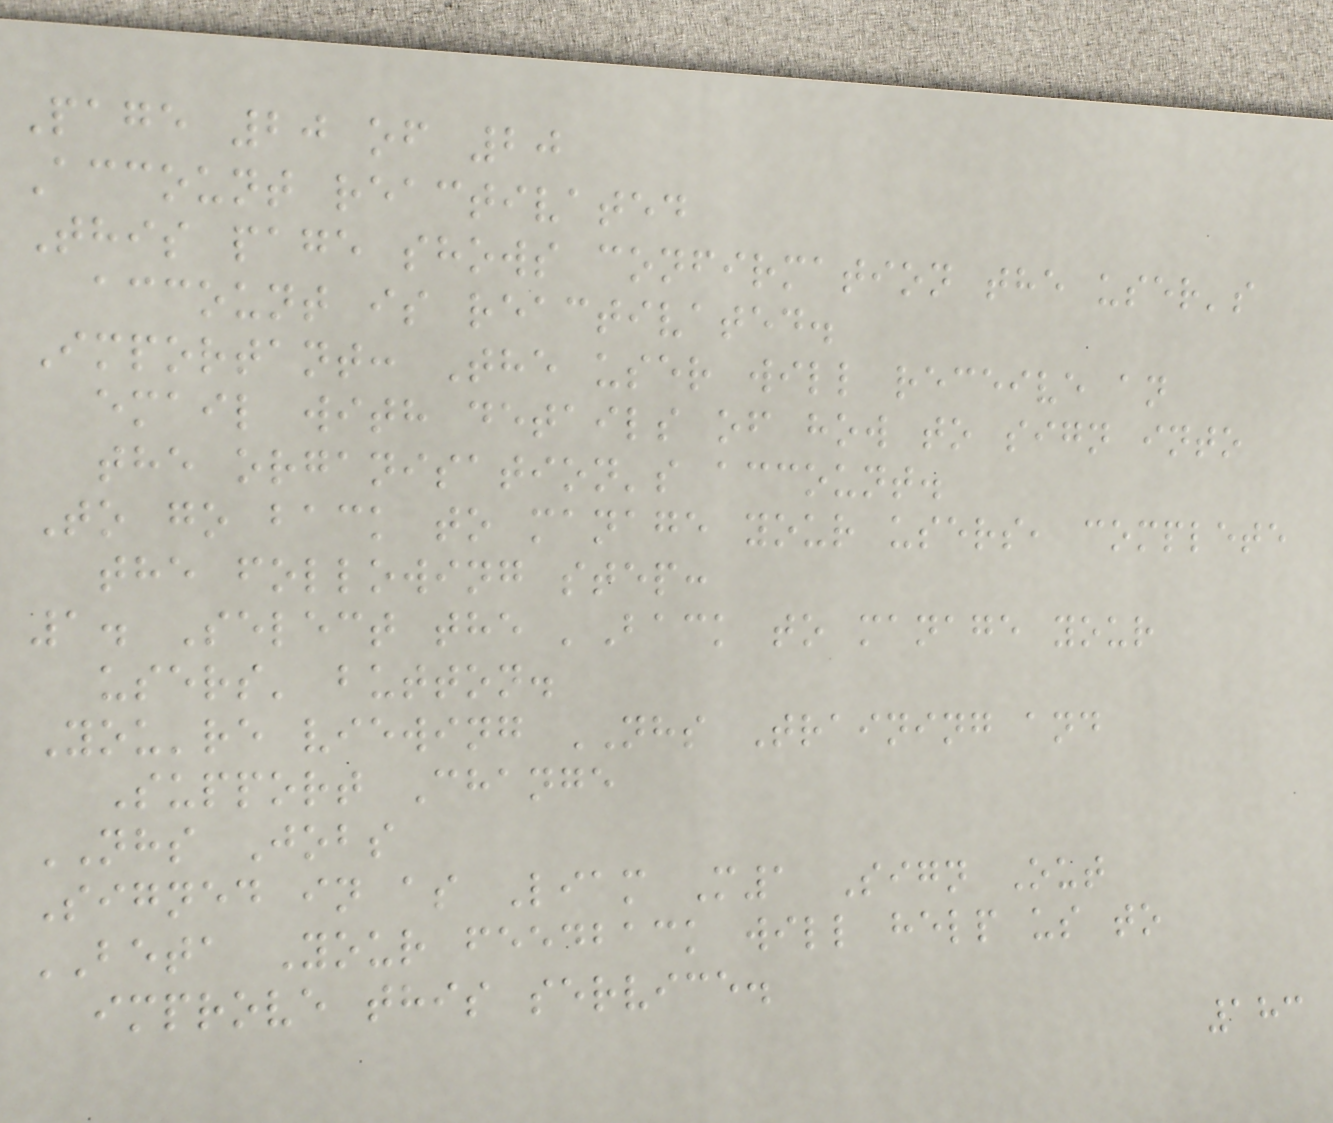Page 20 of 20
Account reactivated
This page shows confirmation the user's
account is reactivated.
Important: The user will receive an
email with details of how to sign into
the organisation's account.
To go back to manage your users, complete
the following step:
1. Select the 'Back to manage your
users' button.
You're viewing NHS Training and
Support Change
NHS Jobs
Signed in as Liam M1 Sign Out
BETA Your feedback will help us to
improve this service.
183
